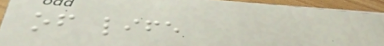of life
